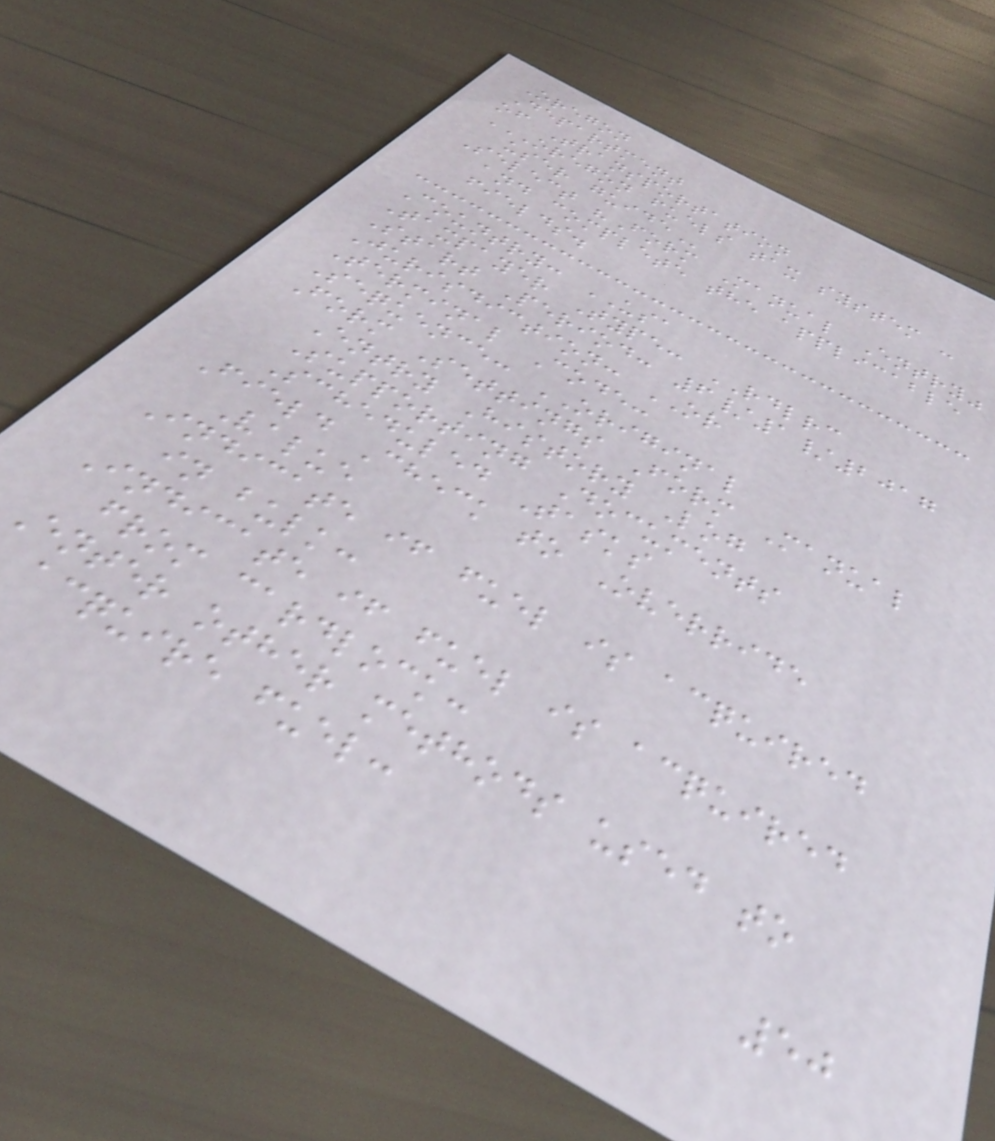Oregon
Department
of Transportation
OREGON FUELS TAX SYSTEM -
USER GUIDE
Select "Form Manual Entry"
and complete the applicable
fields.
Country: USA
Taxpayer Type: RDLRC
Start Period: 6/1/2017
Jurisdiction: OR
Terminal Code:
Sequence: ORIGINAL
Form Settings Form Manual
Entry History Log
Supporting Documents
Scheduled Tasks
Field Check to Override
Value
Indicate if fuel is acquired
in bulk:
Indicate if fuel is acquired
from cardlock:
Enter other methods used to
acquire fuel:
50
